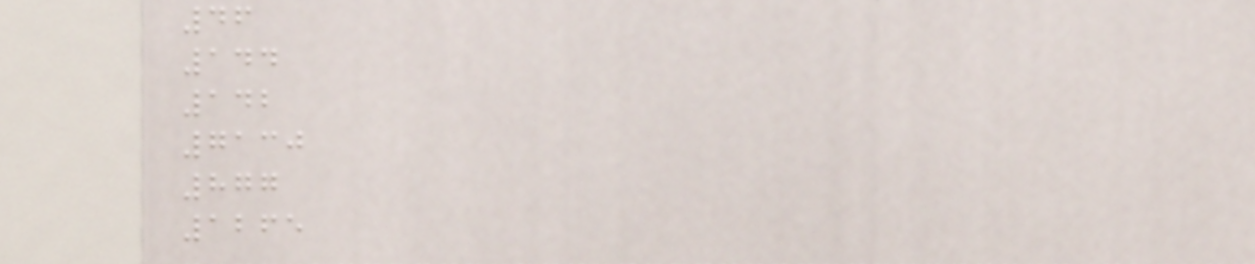46
144
142
7130
877
1265
